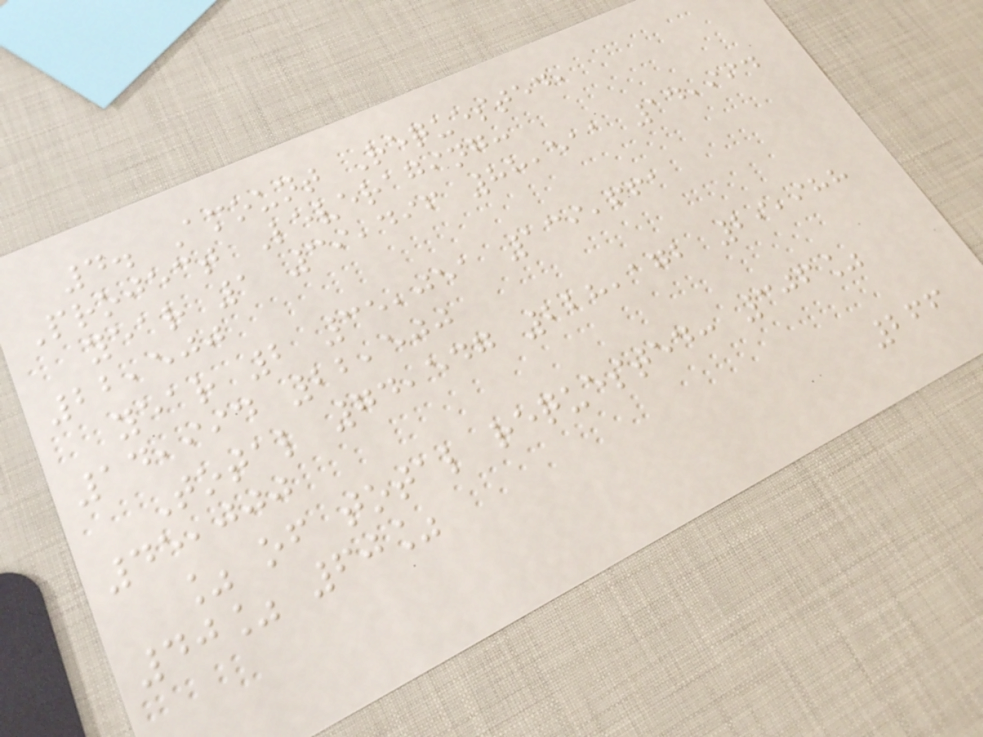4. Amount Requested,
Project Leveraging:
year 1 39,496 88,511 14,994
22,500
year 2 35,051 139,661
14,994 22,500
Total 74,547 228,172 29,988
45,000
% of total requested: 306%
40% 60%
266
